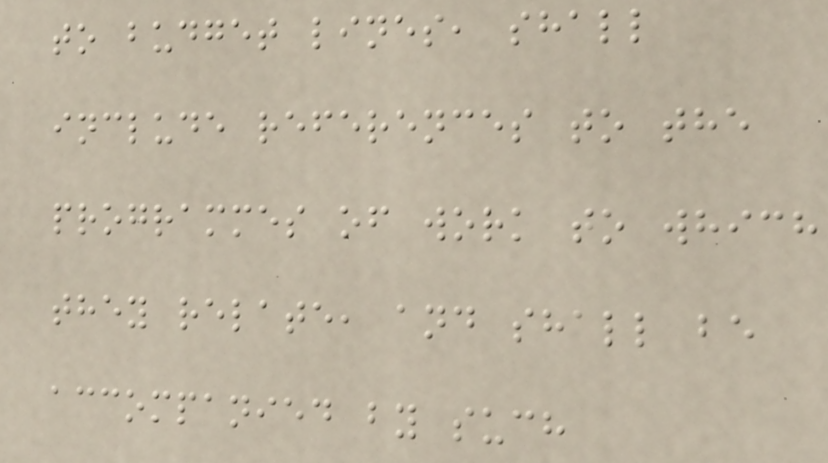to budget lines, shall
include references to the
programmes of work to which
they relate, and shall be
accompanied by such
